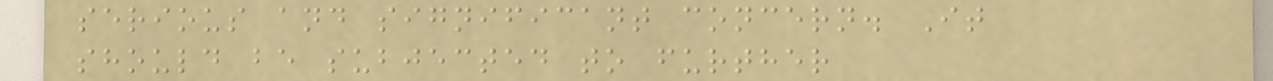serious and significant concern. It
should be subjected to further
